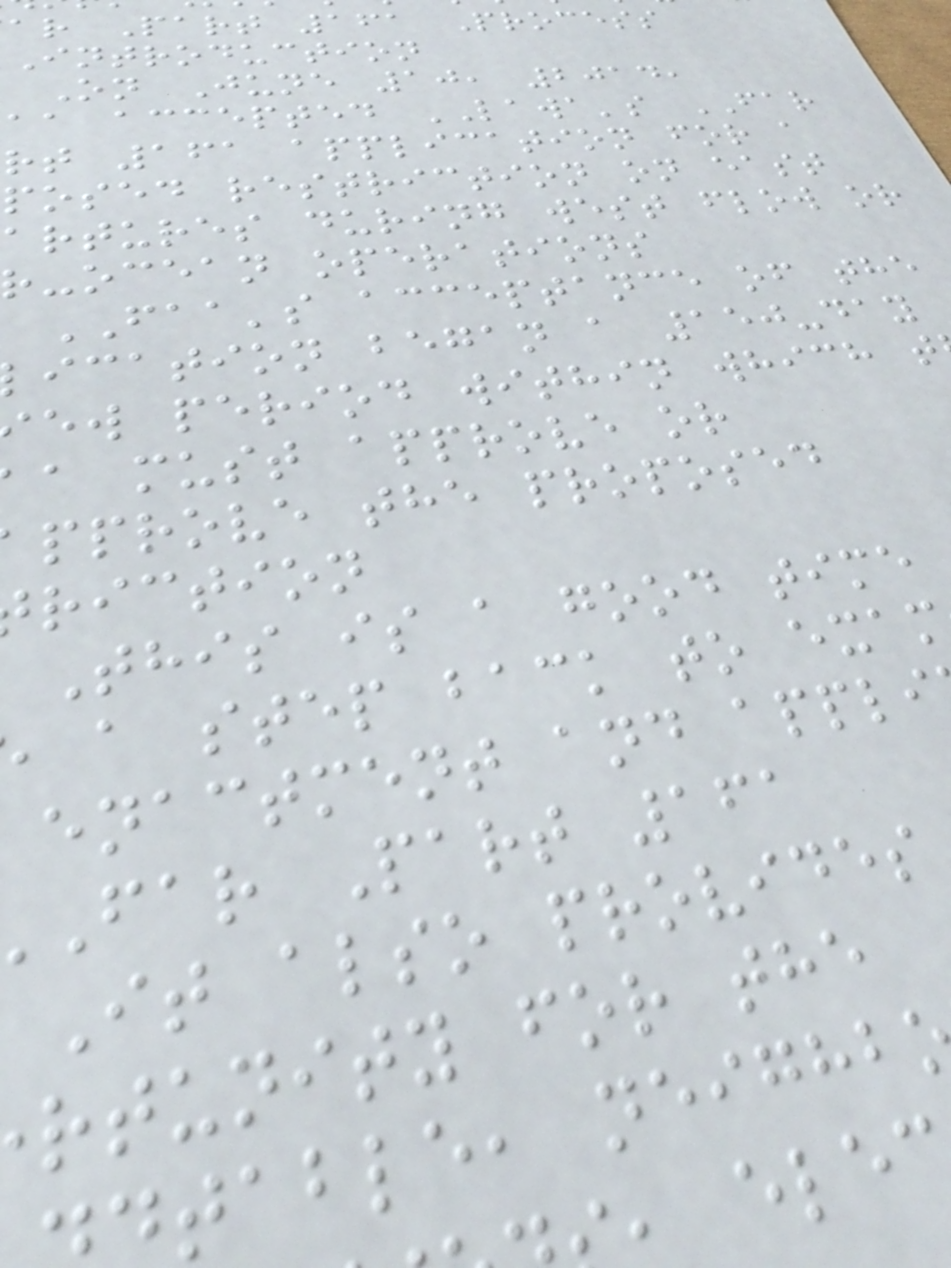ar Part 161 Process
introduction
On June 10, 2014,
aa accepted LAWA's FAR
rt 161 application for a
posed restriction on east
artures during west flow or
r-ocean operations
FAA's acceptance of the
ication began a 150-day
ew period within which t
a must approve or
pprove the proposed
riction
This is a good time
a step back to exam
enactment and appli
far Part 161
It also provides
rtunity for the
table, neighb
